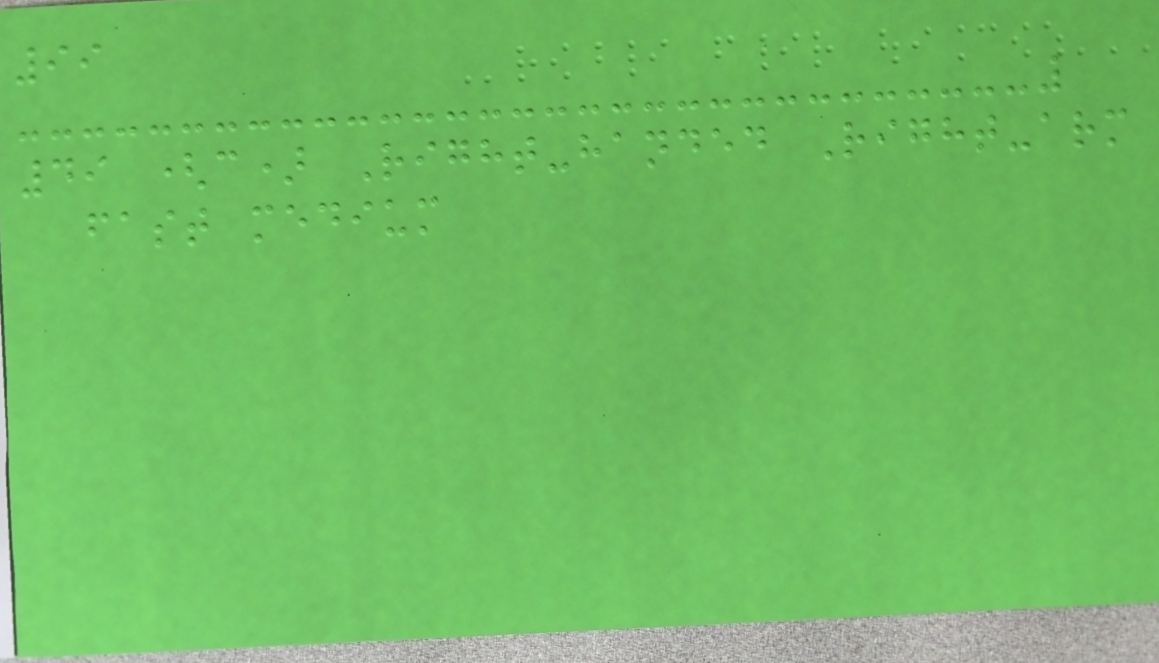99
49 (c) Right-handed Right-arm
fast medium
